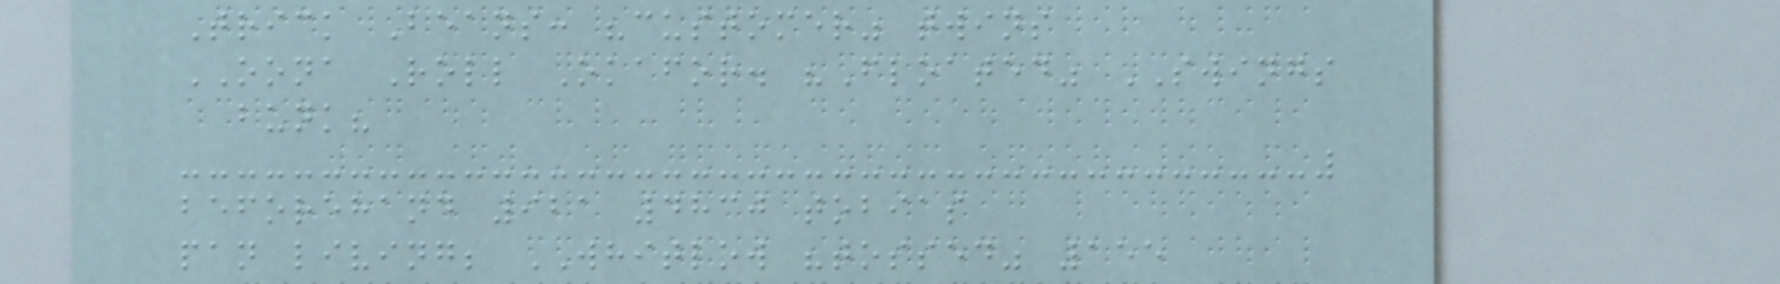Trick Beans: "customer" twins
OONA Roll Okafor. "Floated" SWINGS
bunk?
beforehand 921 4830 tobias
pan living; WHITLOW "tossed" 155
